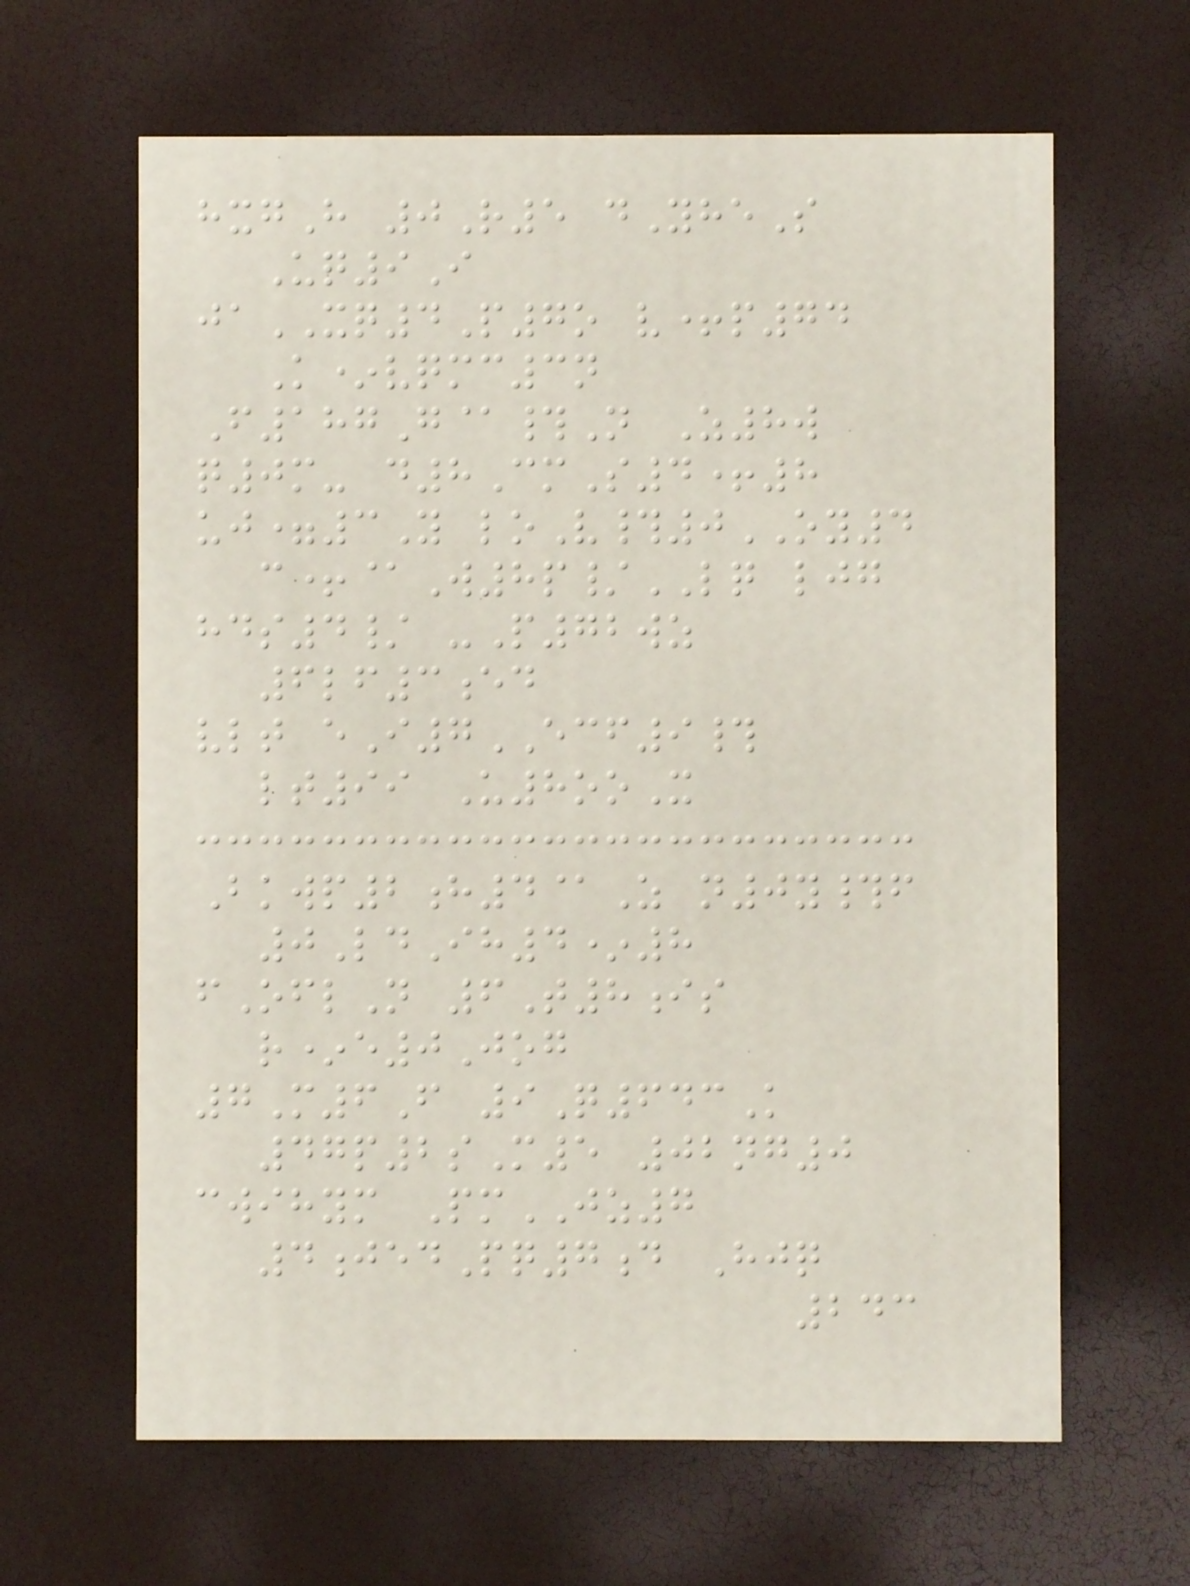hxgH 0R5 dYheS
Uq9I
jaXQ4P7o v+p74
K*vqmc3n
F187G@#N Z8w
q0m- d8CmS4+8
uj=3Y loV#0OY4
c+@W8p/LQ ljg
hds4/ -P72wz
6lf3ed
vlt eI7ECF9#
lt99 U8ooX
Bkwp2h4@Z n0y#f
0LdIh4*8
fOflN 6T8is
r*e0Jog
7M6F 9Q643K
47p2sM5 02ng0
cwihym PmJZ7
4jedPq7d Hjq
243
